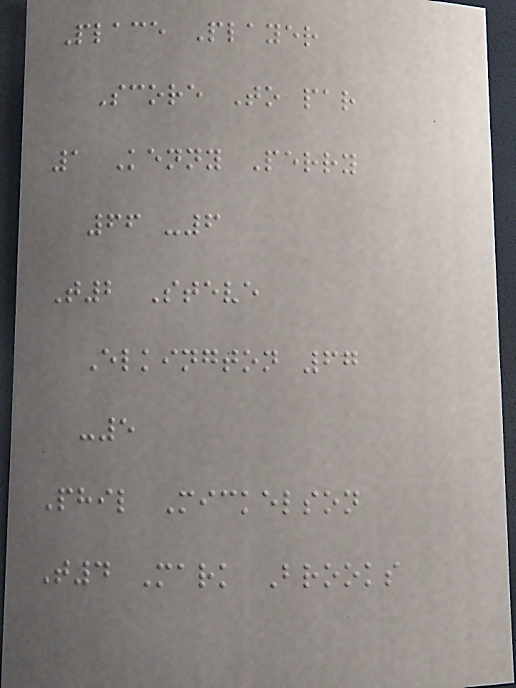Place Player
Score To par
1 Kenny Perry
66 -6
T2 Steve
Elkington 67
-5
Phil Mickelson
T4 Mark Brooks
